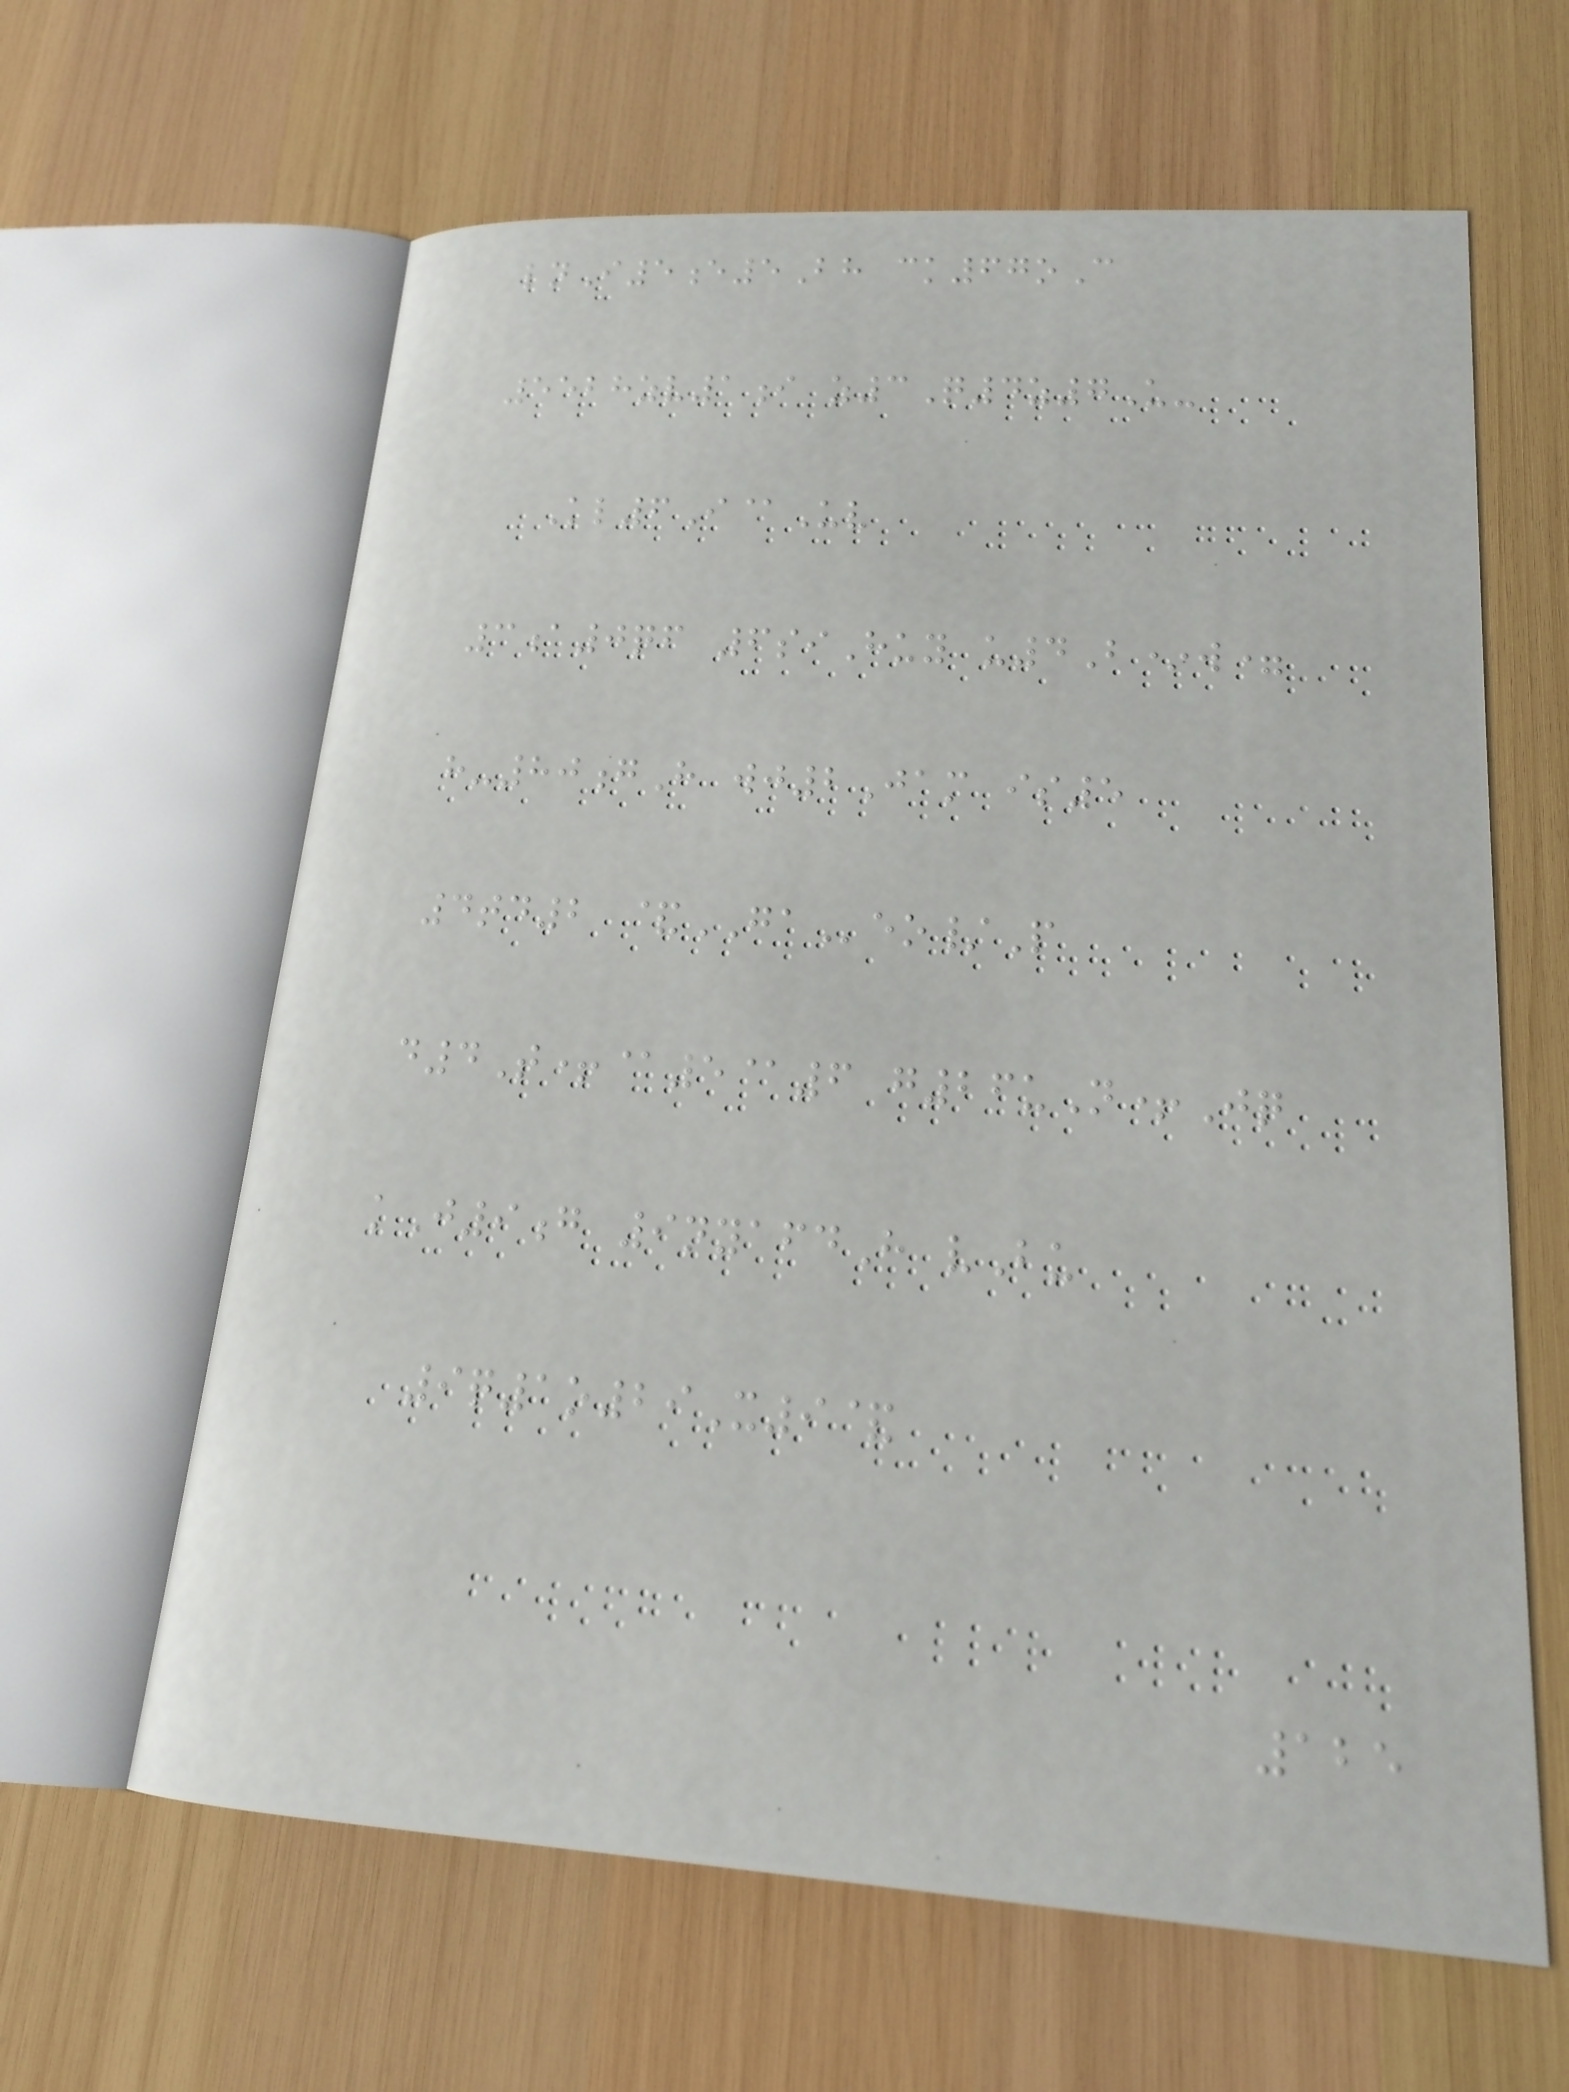lnI5e5Bh ck67oC
5528zv1i z3Q4z7U-
Kl6I@Uv
3a0qf 6siHuy u4B*w=
h-80gH wj2Jam is5
4td2 &GAeo/P
d4T+@5@6 g26uN+Jq
kJ9g 9nyafdH vBu
9q1o29X9&
125
